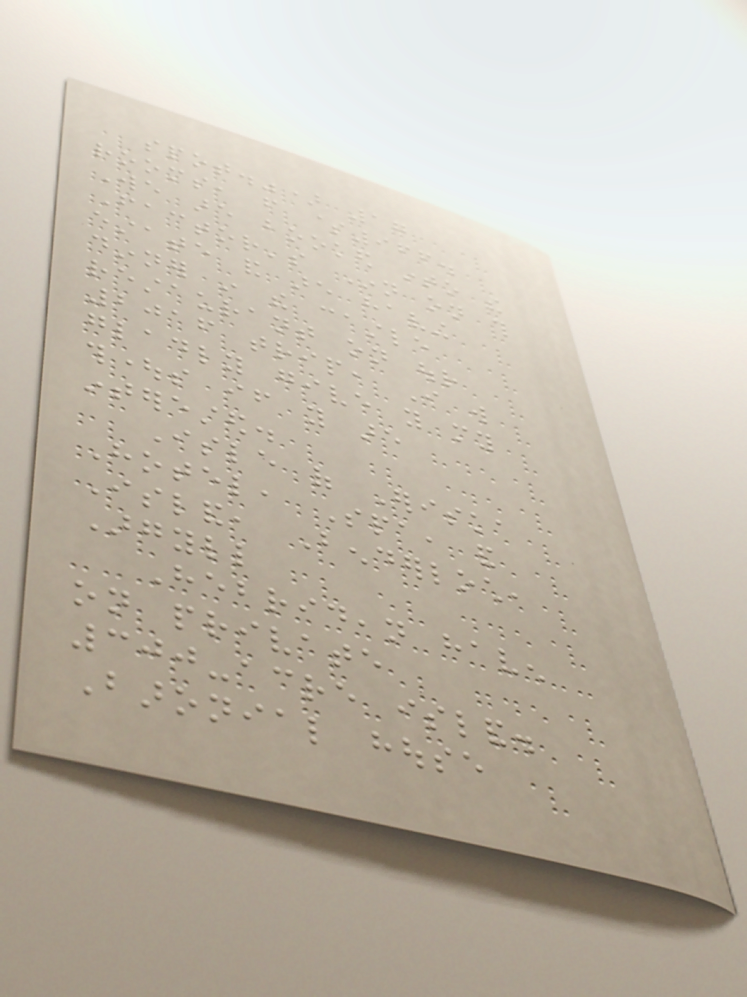spot.") 17
rooms, from $966.
We are booked into the
Factor's Inn on this
estate and are having
dinner in the castle
restaurant on our
2016 trip, I will
gladly give you my
thoughts if you are
interested.
Isle of Eriska
Hotel, Spa, and
Island, Benderloch,
Argyll
Hebridean haven
on private
300-acre island.
Baronial house
